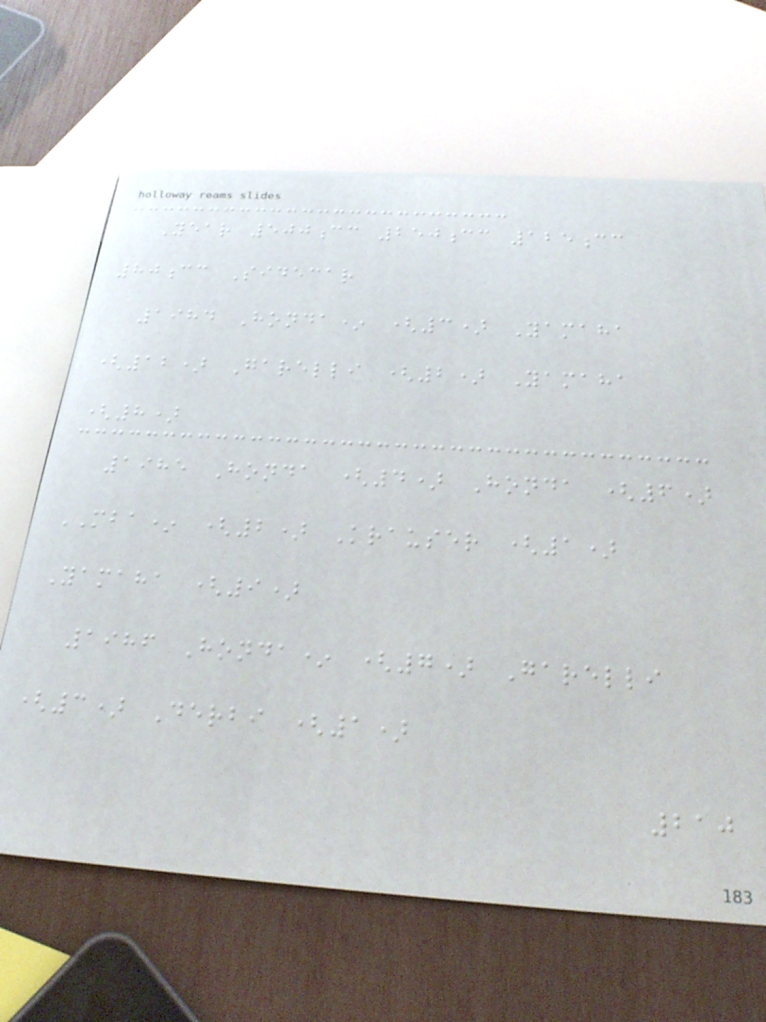Year 500cc 250cc 125cc
80cc Sidecar
1984 Honda* (3) Yamaha
(12) Garelli (2) Yamaha
(8)
1985 Honda (4) Honda (6)
MBA* (2) Krauser (1)
Yamaha (9)
1986 Honda* (7) Garelli
(3) Derbi (1)
210
